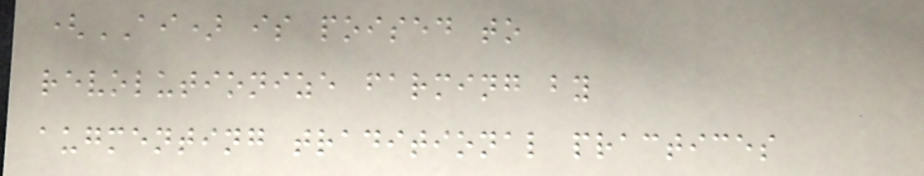(AI) is poised to
revolutionize farming by
augmenting traditional practices
